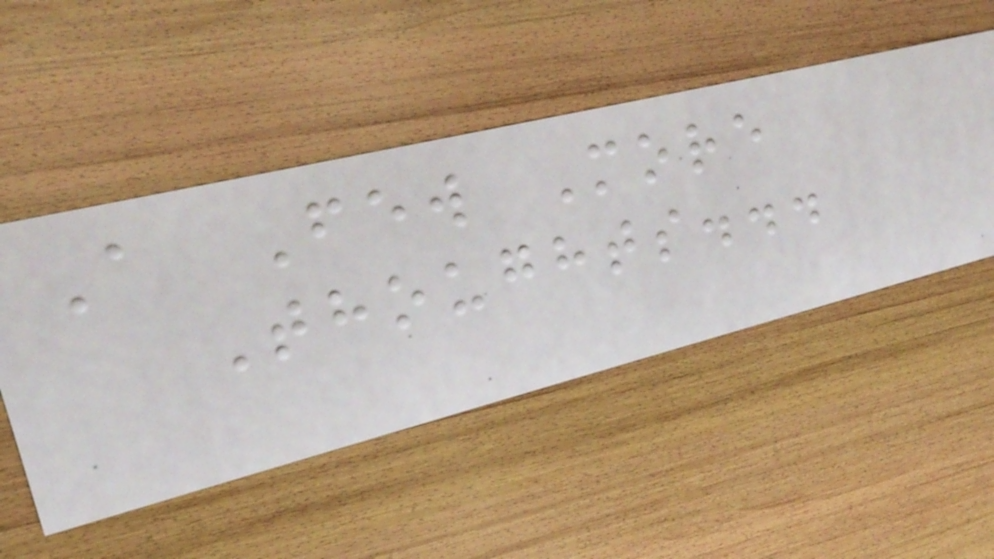A Few More
Thoughts...
